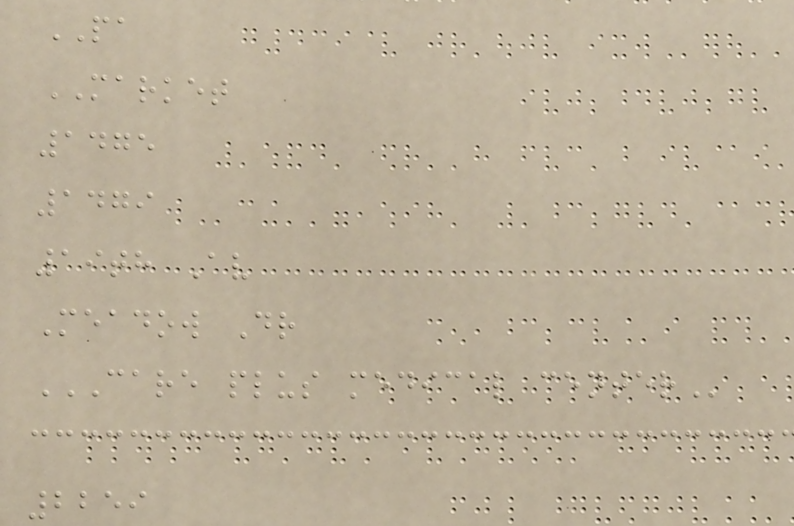PA
MARKET
1475
1479
19th Av
Meadow Dr
CARE PLUS MEDICAL CENTER
2259
